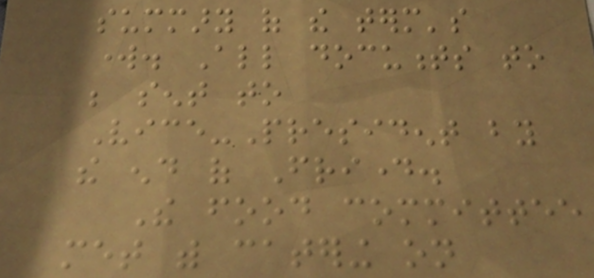summary of the term's
work. All documents to
be sent to
Vice-President by
the end of Friday.
The food committee
met with catering on
